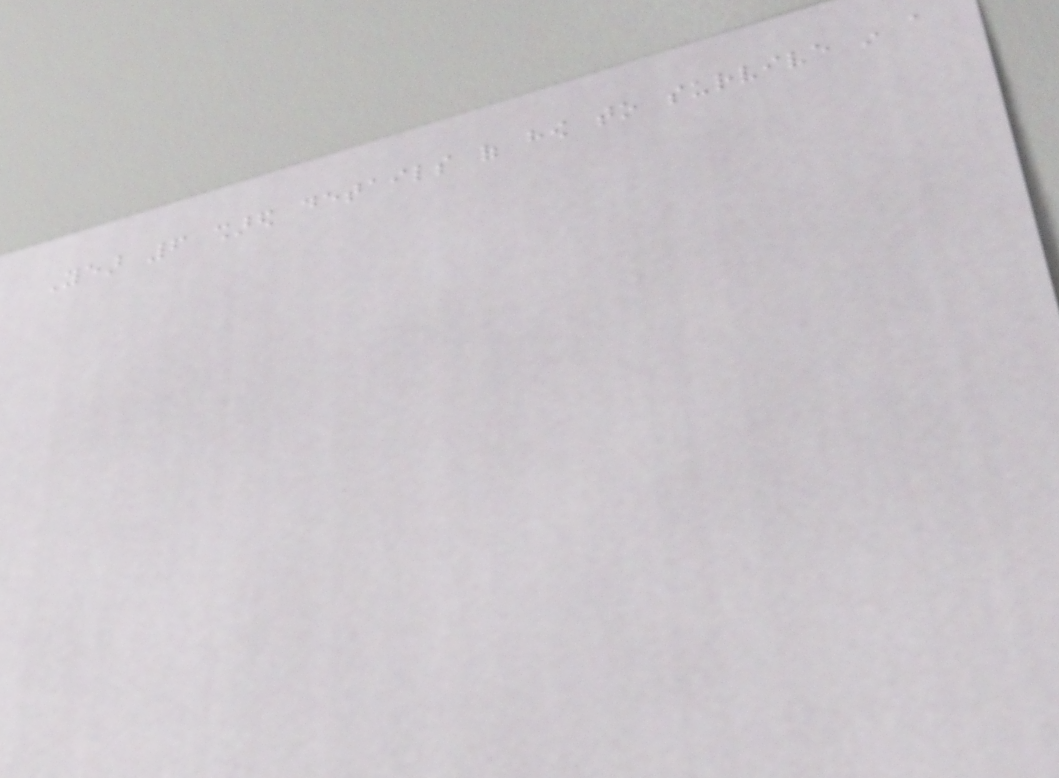Year 6 shared details of how to survive in a
